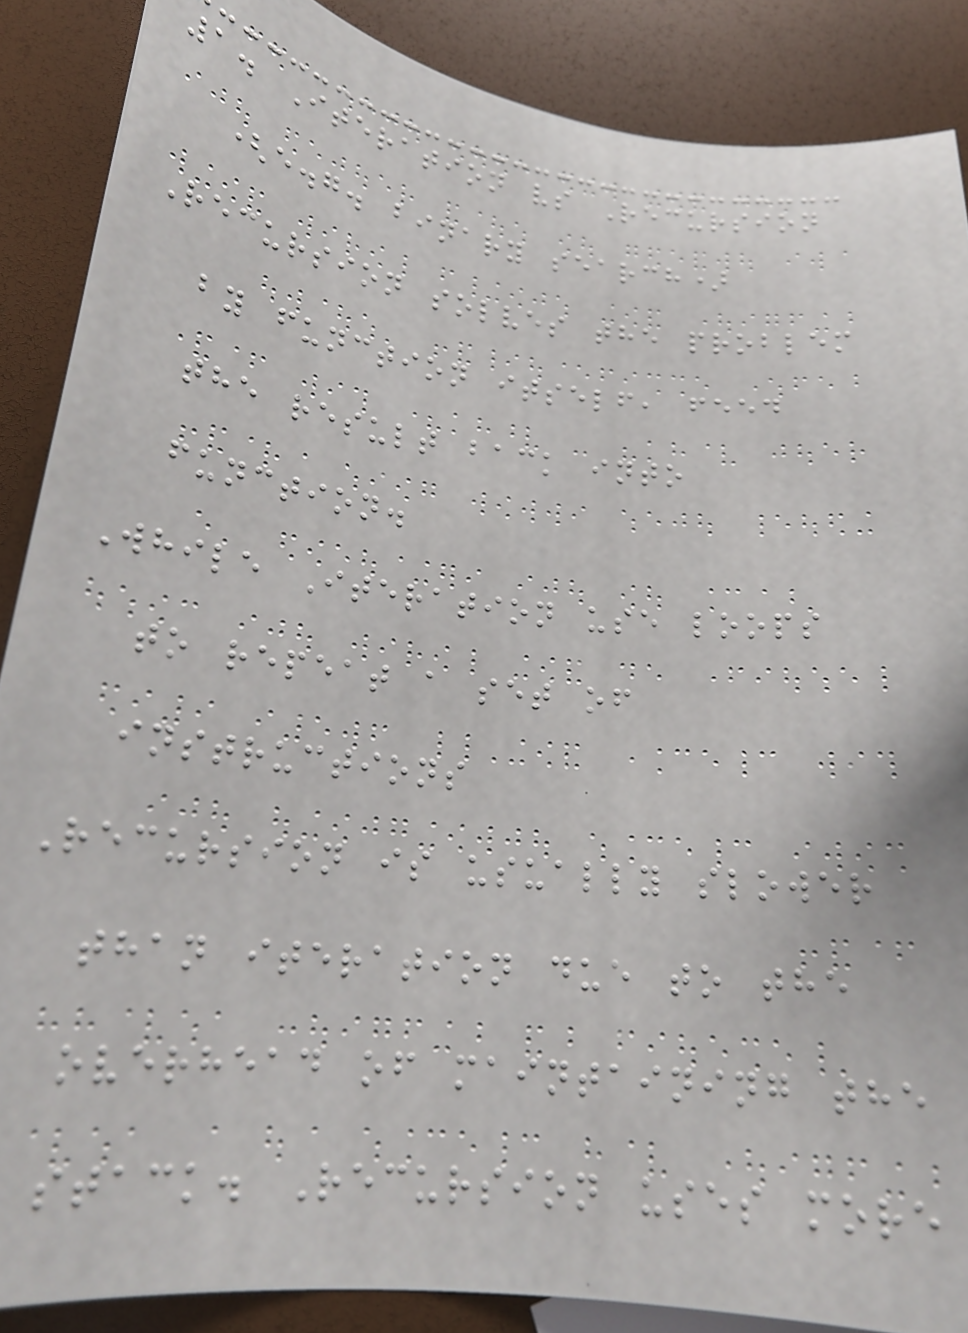1. Iteration vs Recursion
(e.g. binary search)
Recursion solves the problem
by function itself, feed
the result back into
function.
While Iteration use loops
to repeat a set of
instructions
Recursion is usually slower
than iteration due to the
overhead of maintaining the
stack. Recursion uses more
